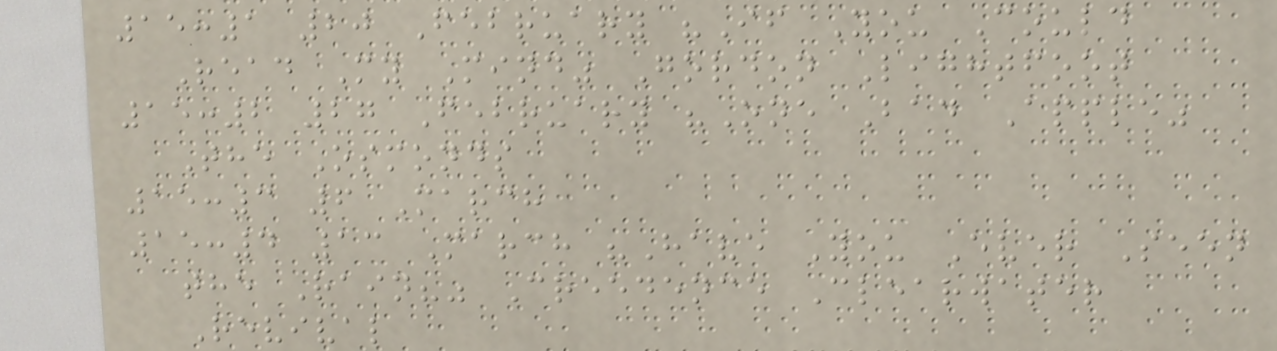15:1 20 February "If You Could
Read My Mind" Gordon Lightfoot
15:2 27 February "One Bad Apple"
The Osmonds
15:3 6 March
15:4 13 March "Have You Ever Seen
the Rain?" Creedence Clearwater
Revival
